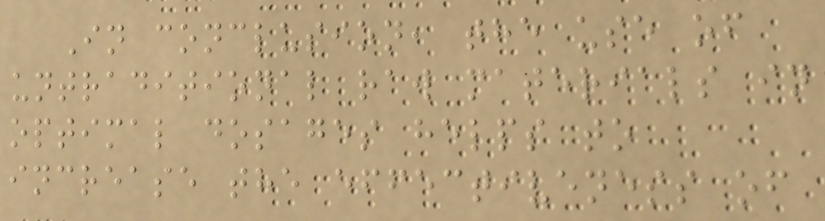In conclusion, the use of
untraditional raw materials in
optimal dosages helps to
increase the effectiveness of
